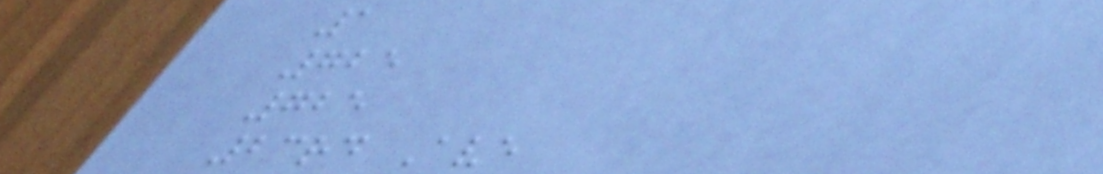1
725
725
23rd Ave
